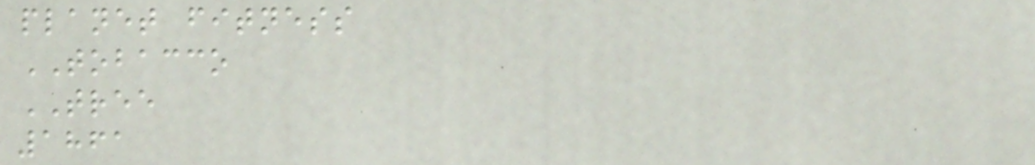planet fitness
TOBACCO
TREE
1861
